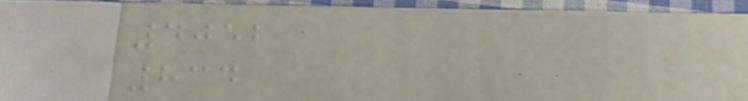4052
834
